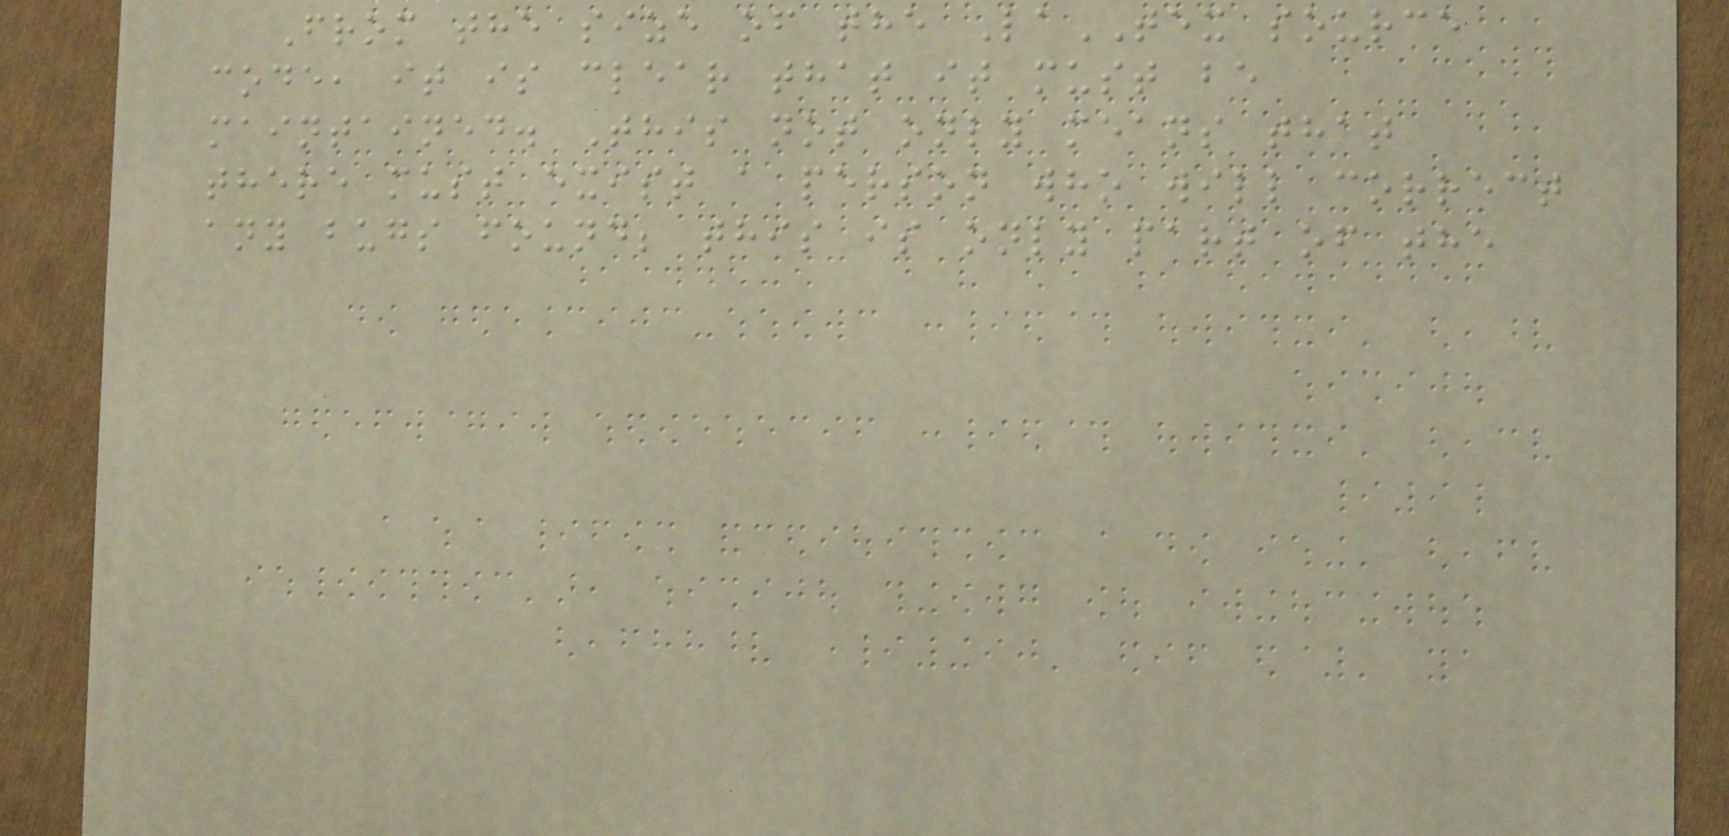From the size of the LaTEX source
code, it is clear that it must be
maintained. This not only means that
there must exist a person who will correct
any bugs found; this is only part of the
